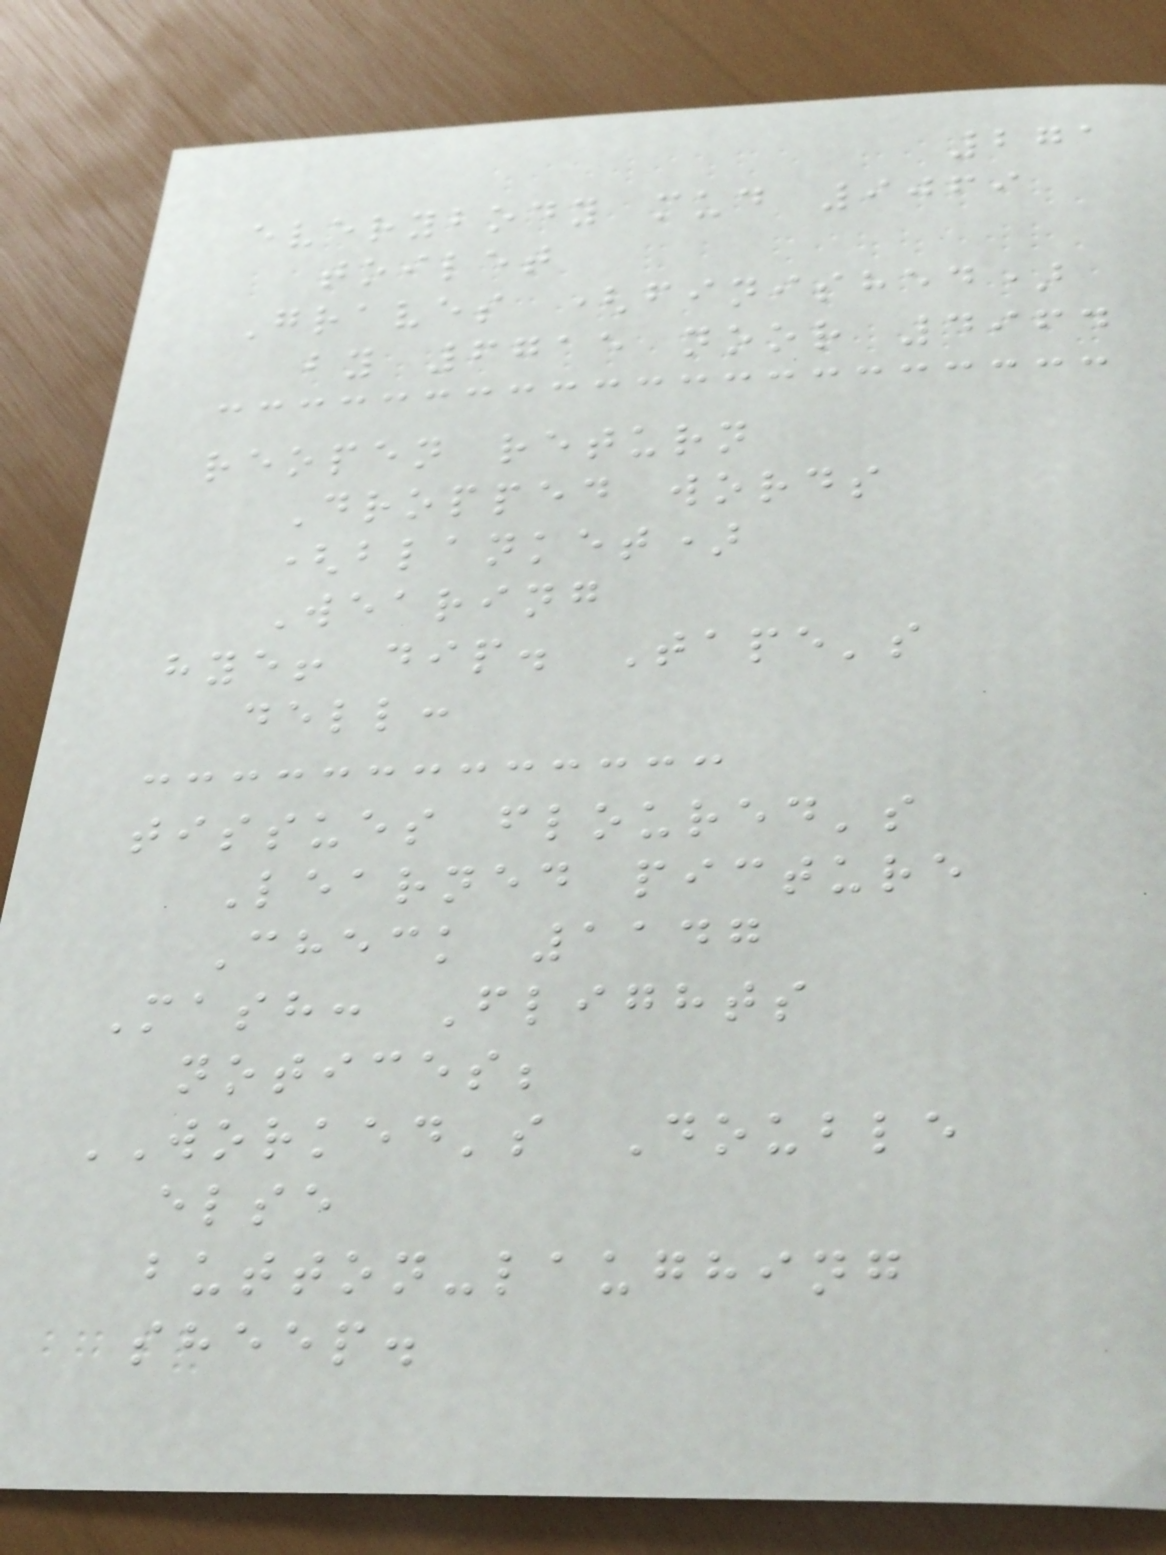271
everybody mud 9069
toilet
Graves (finished)
by 6715 noor 4964
reopen return
Dropped words
(blanket)
Wearing
hye! dip. Tape's
dell:
tissues floured's
Learned picture
Check 1147
Mash: Flights
notices;
WORKED's Double
else
button-laughing
sheep.
